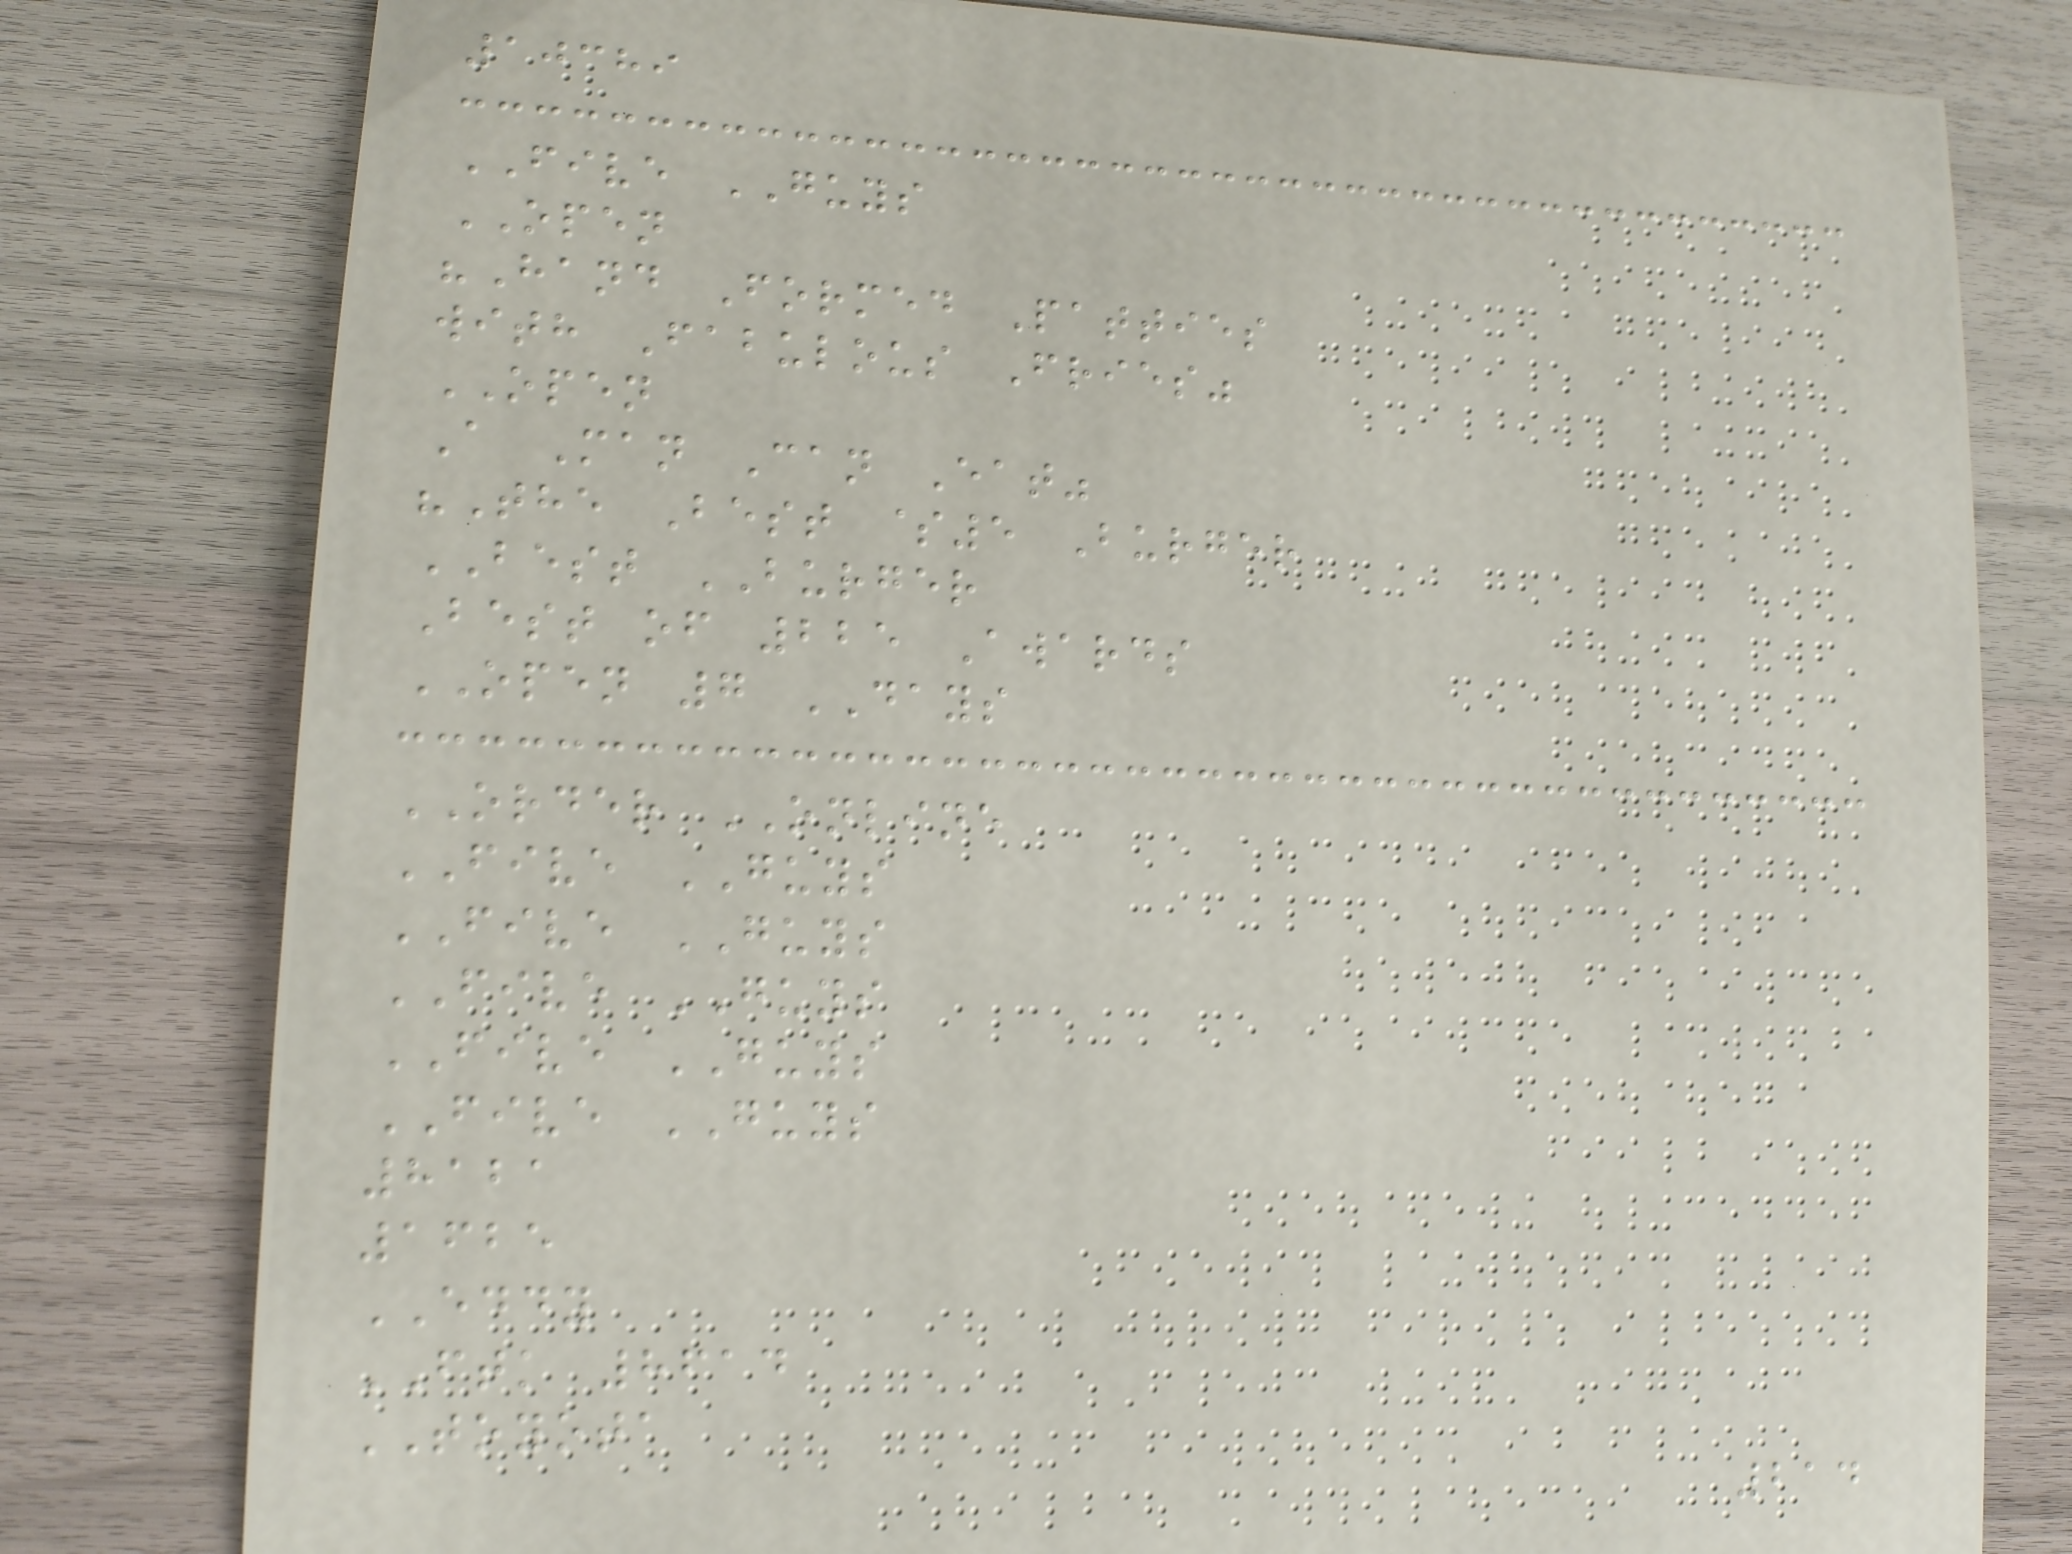10389
FIVE GUYS
OPEN
"Hand Formed Patties
with Fabulous Fries"
OPEN
A Man Can Eat"
"The Best $5 Burger
BEST BURGER
Best of 225 Awards
OPEN 7 DAYS
ORDER ONLINE
FIVE GUYS
FIVE GUYS
FIVE GUYS
FIVE GUYS
FIVE GUYS
8121
1625
EDDY
FTK 8614
TOYOTA
214
